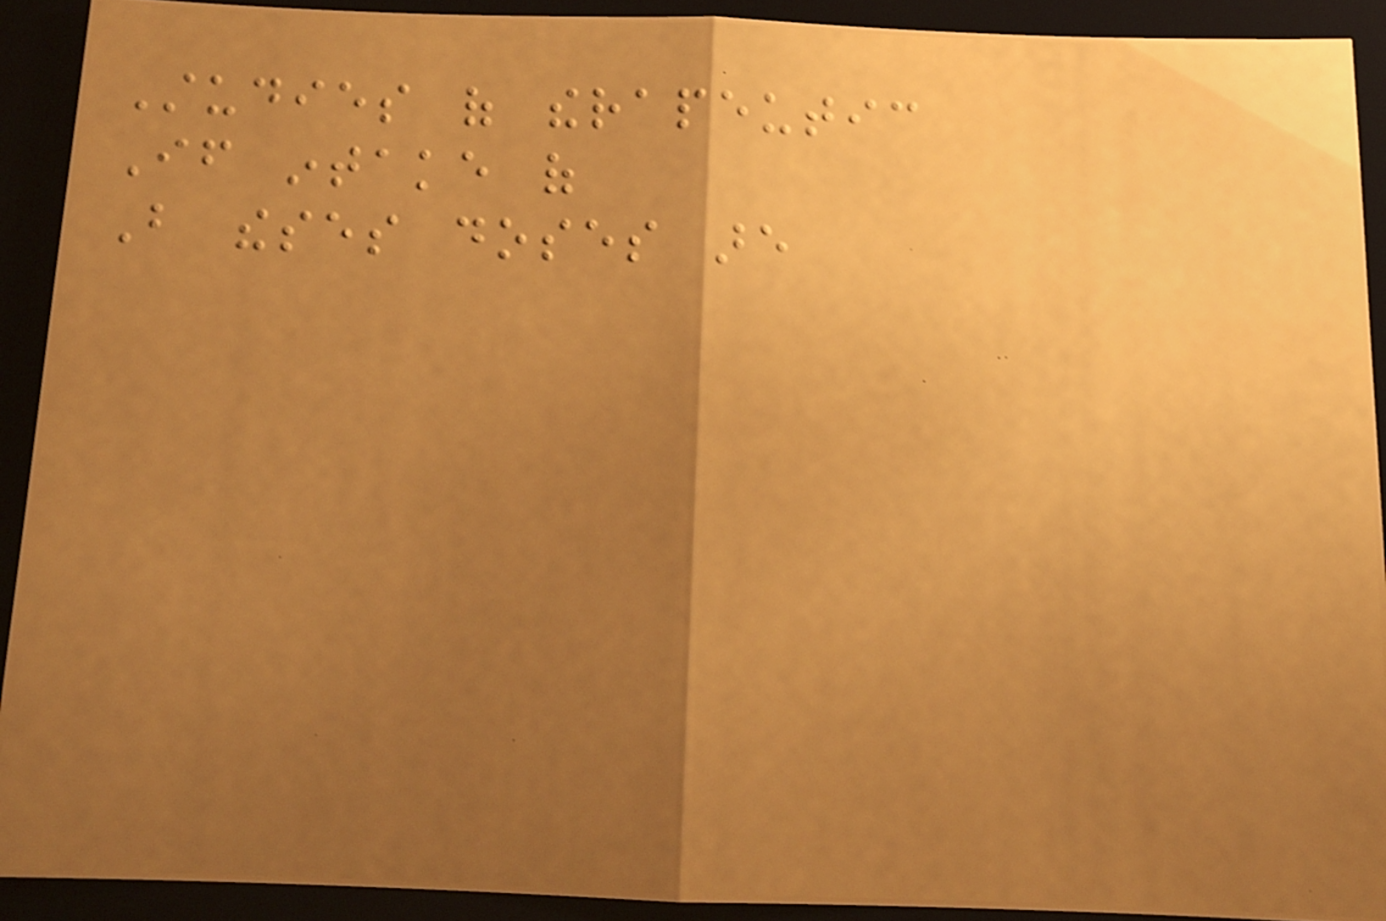Studies of therapeutic
If intake of
But theses doses are
